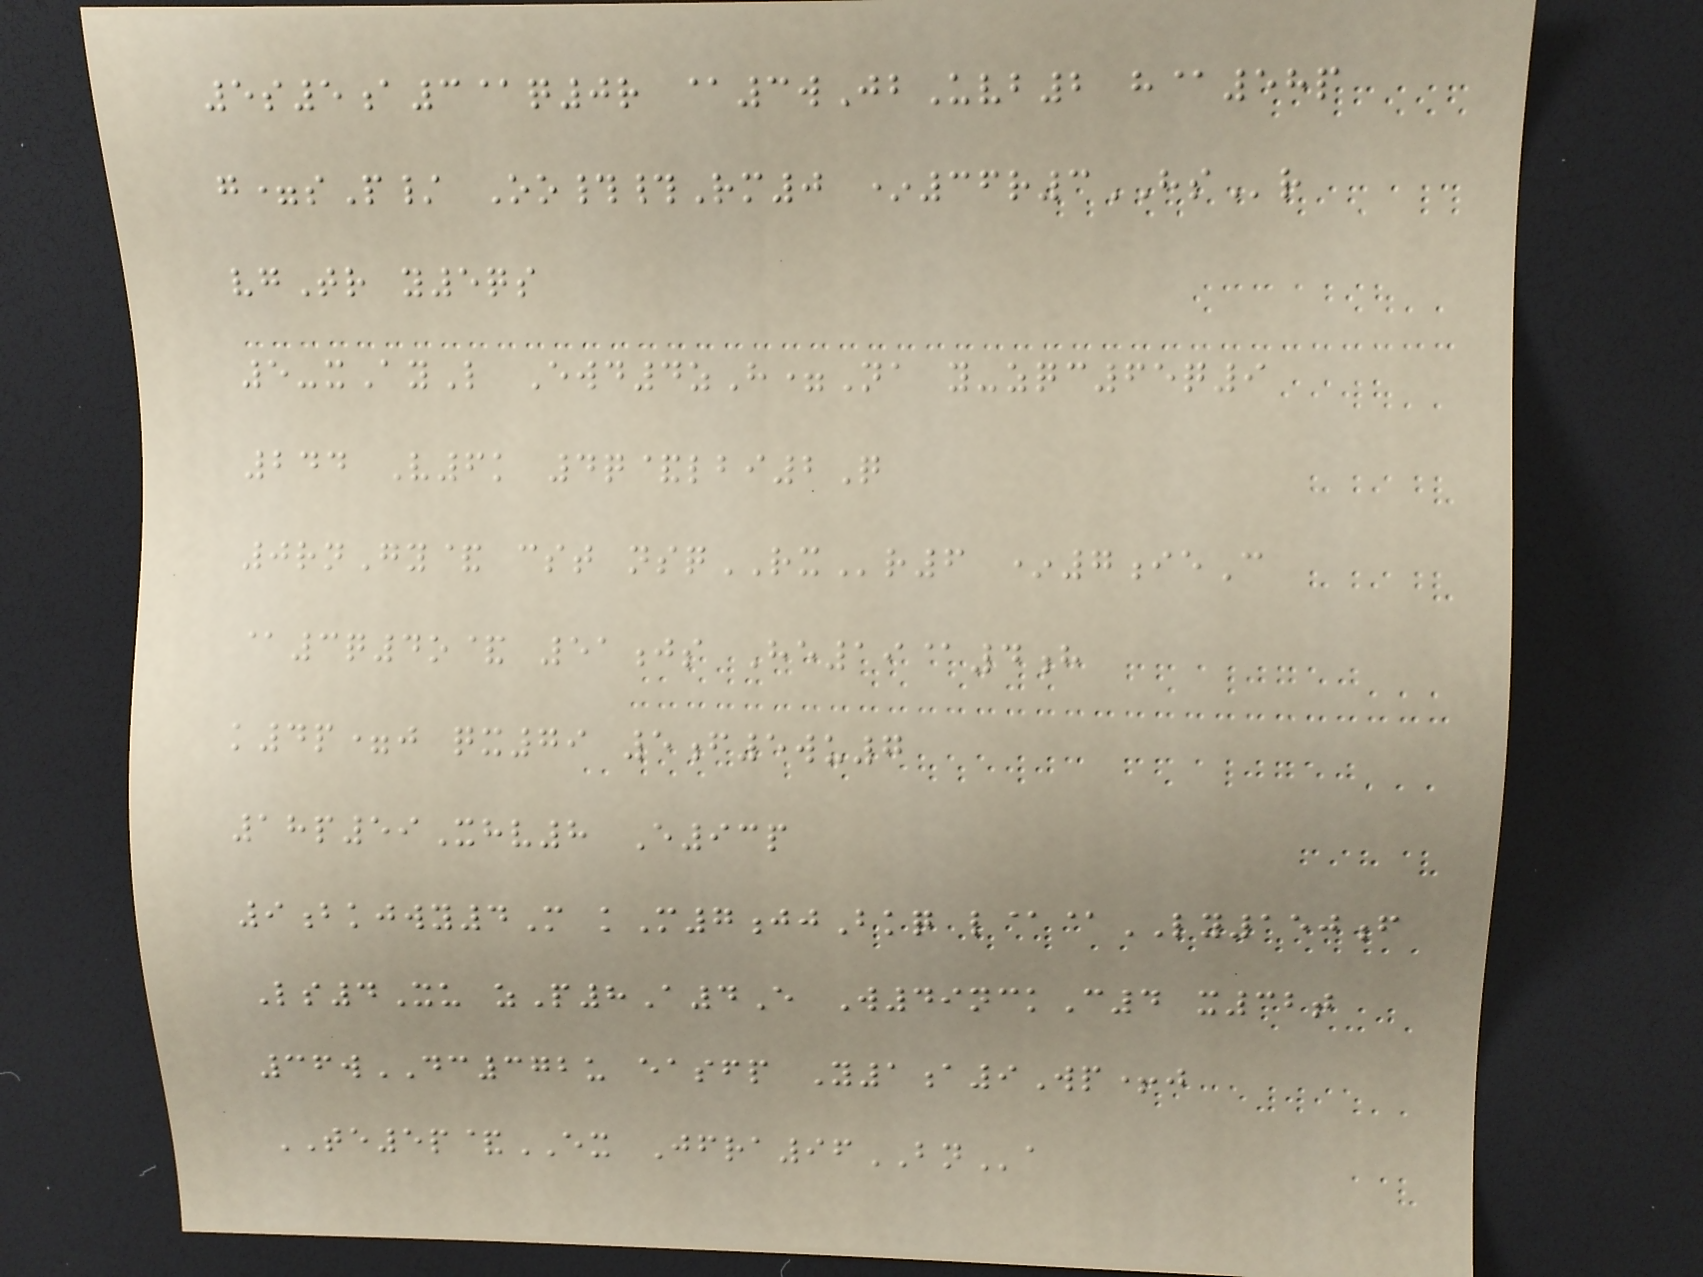5s5a3@q0r @3wJbUvb2 h@58p
g=sP/ Oo##Rm0 *36r3HSr
vgTr y5qs
5-xAyL Ewd4zH=Na y-zqc65q9
244 V6k 4q&lbi2Q
0rnGy& cst nsqRXr6 *7ieC
@3q4o& 51js He19@4h
k4p=j qx79 5f5wu7
18p59Xhv8 E93p
9bkjwy4M kM7jjBkq l@@LY150f
Ls4Xu zP8A4E W49nckC4 x32t
36wDC372u easfp Y1a9Wp+j
TE5p&EX Jfra96BNa
